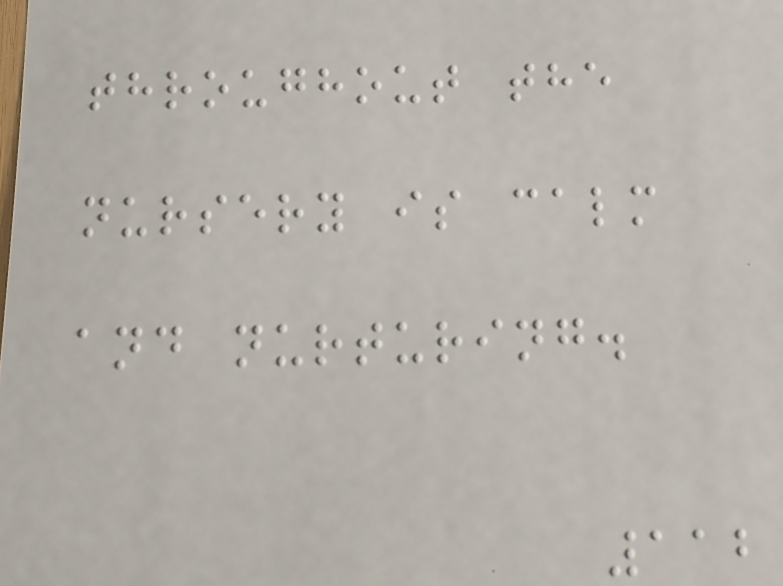throughout the
nursery is calm
and nurturing.
112
